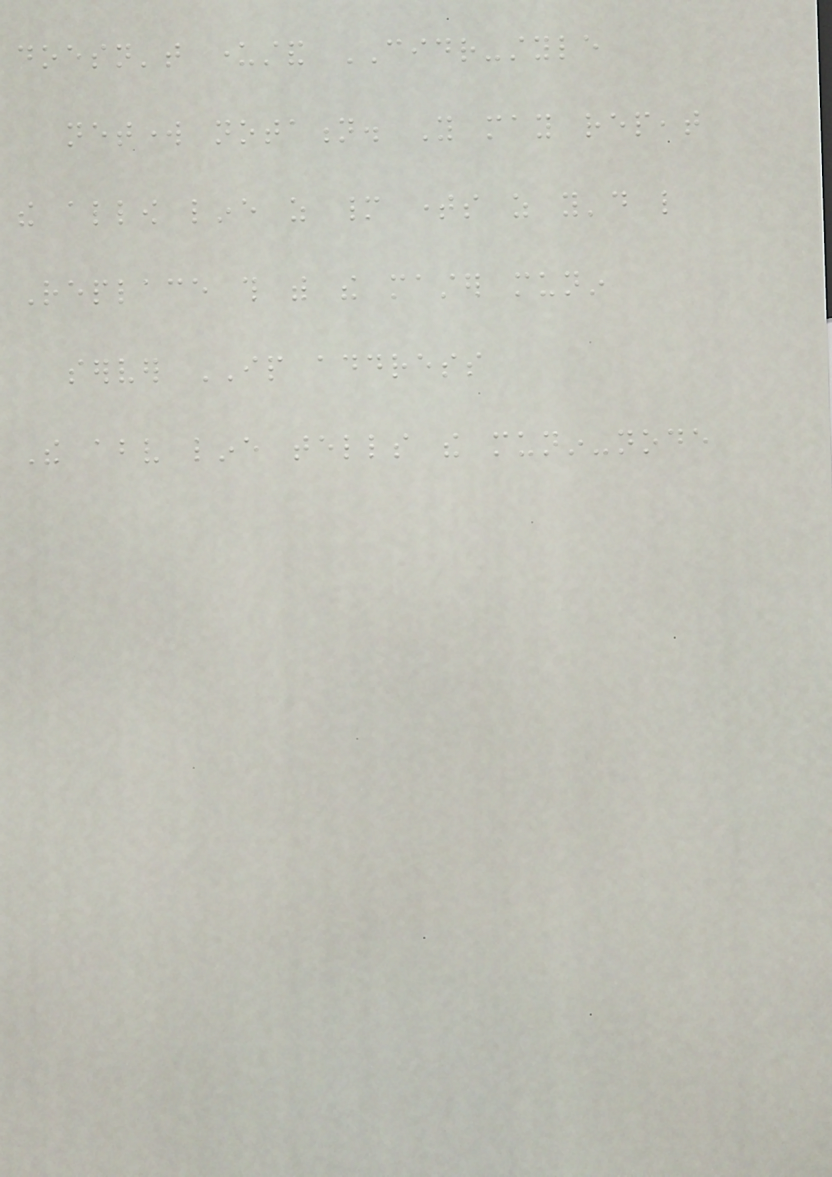doesn't understand CIDR-style
network notation. You may repeat
the allow line as many times as you'd like
Replace this with the master munin
server IP address
The above line tells the munin-node
